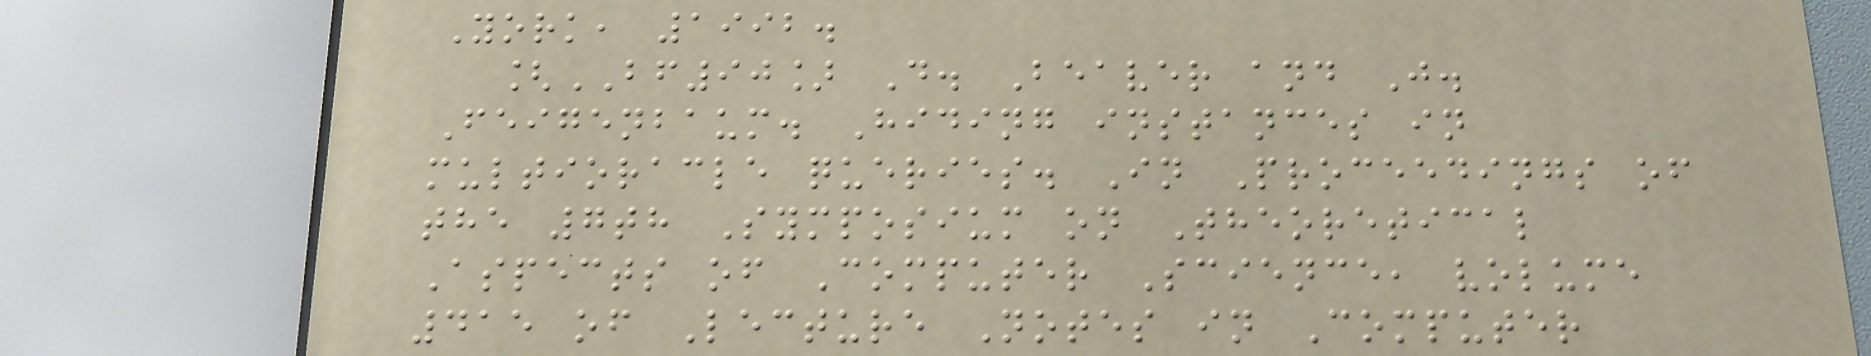York, 1992.
[BF90] D. Beaver and J.
Feigenbaum. Hiding instances in
multioracle queries. In Proceedings of
the 7th Symposium on Theoretical
Aspects of Computer Science, volume
415 of Lecture Notes in Computer
